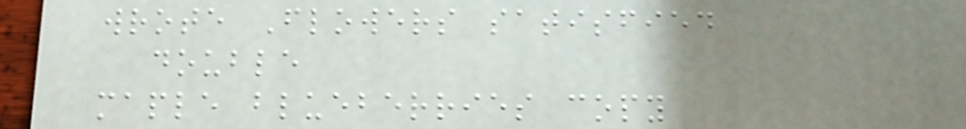wrote Flowers satisfied
double
maple blueberries copy
